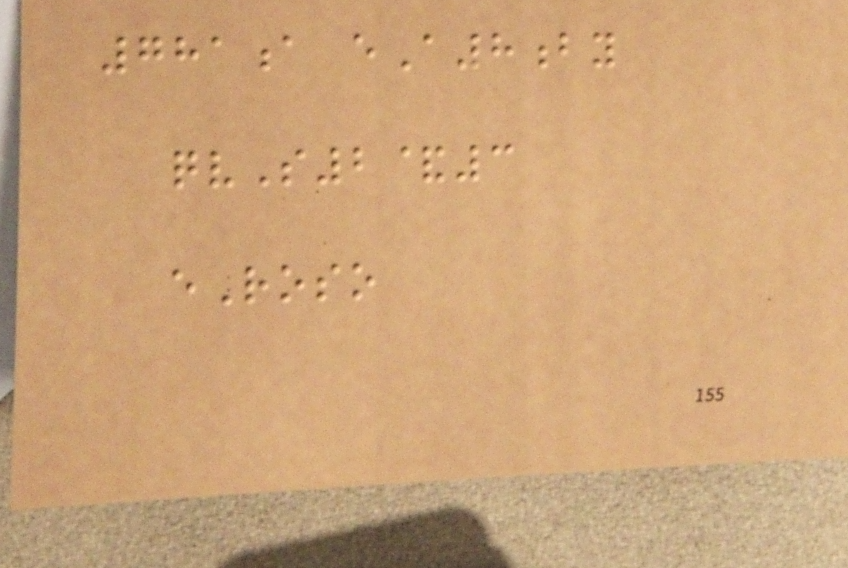781a eA8by
qvS2&3
eRoso
